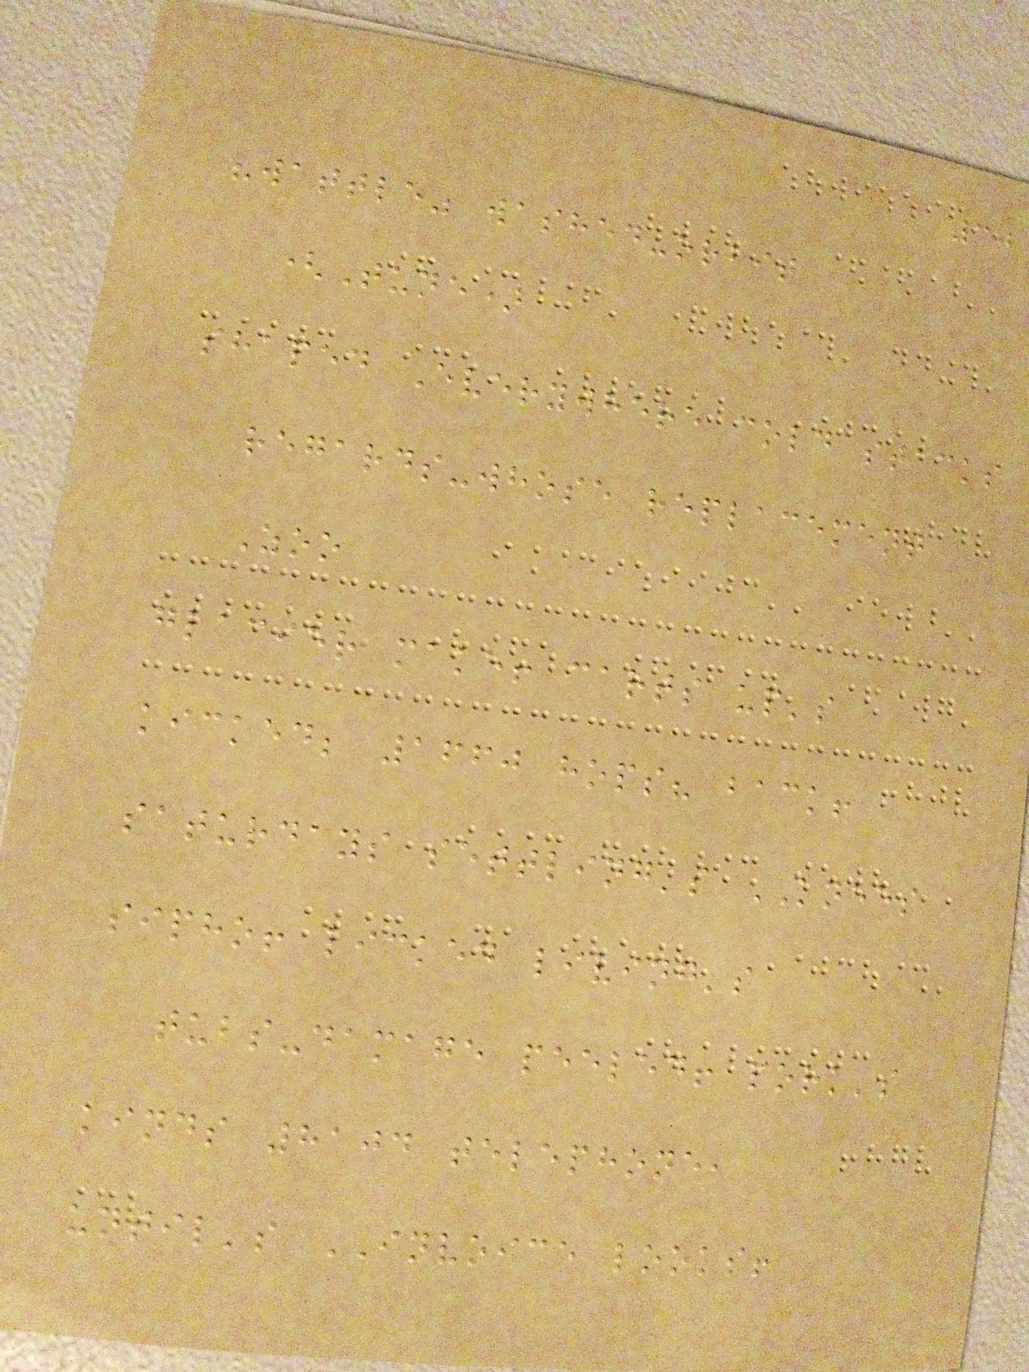30
"wattle" washed-orbit
(Tune)
shaped Everywhere cold stacks
regards-whose replacement
Zoo
glacier make! carts up's
kicked; 1660 hops? back!
saturdays settling's KNEES
sipho! licked living's
tubs-damage peeled! pork's
kinds 8104 telephone,
until's INVOICE looks!
